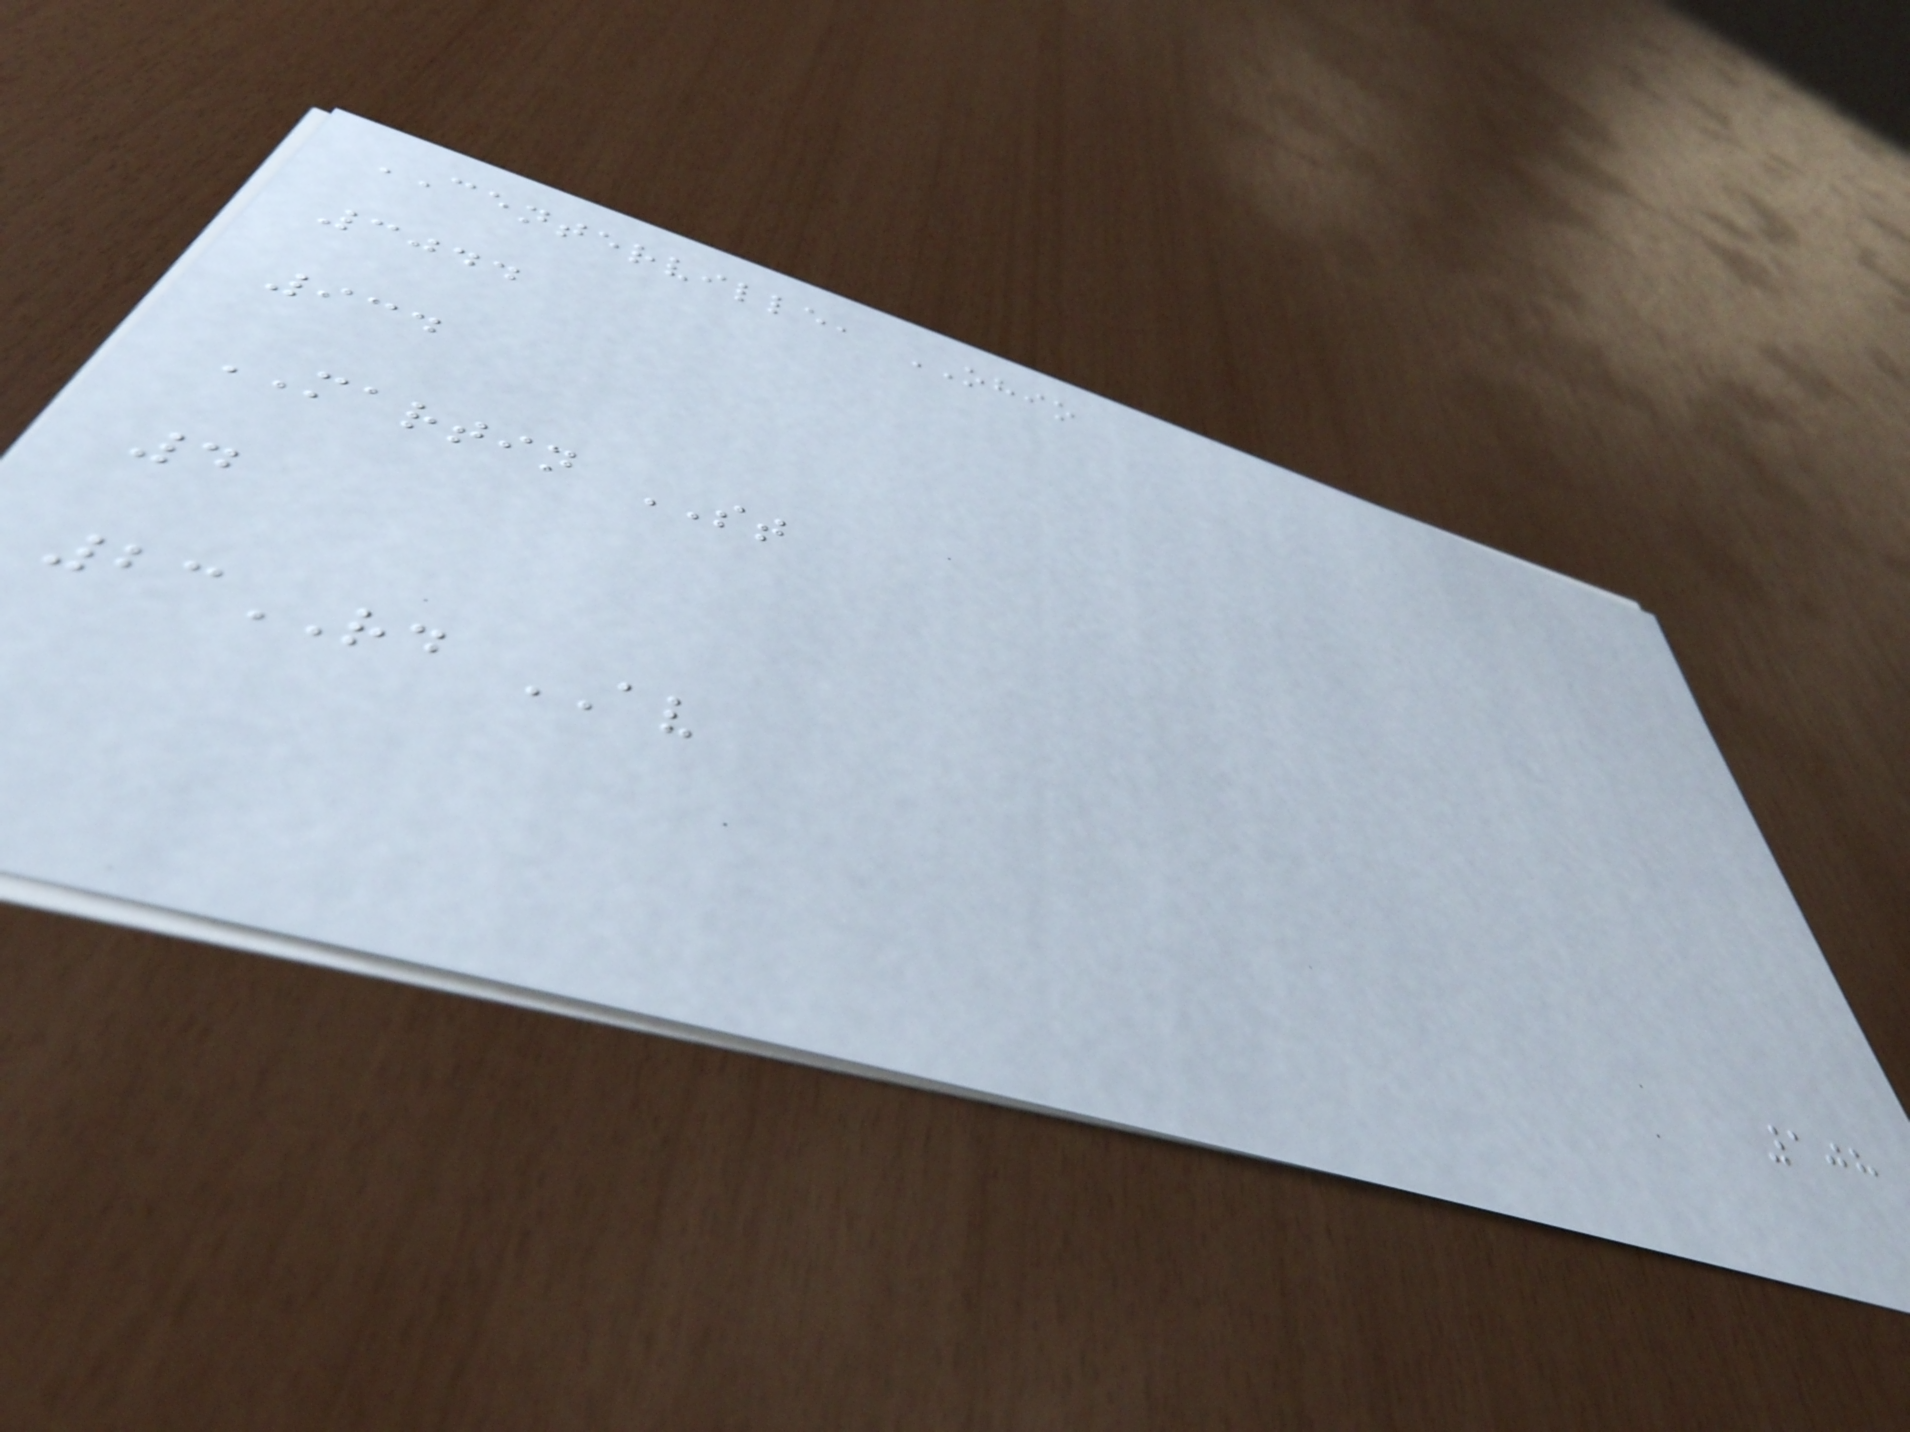CENTERVILLE, OHIO
3044
934
MARTIN ST
4
23RD AV
108
